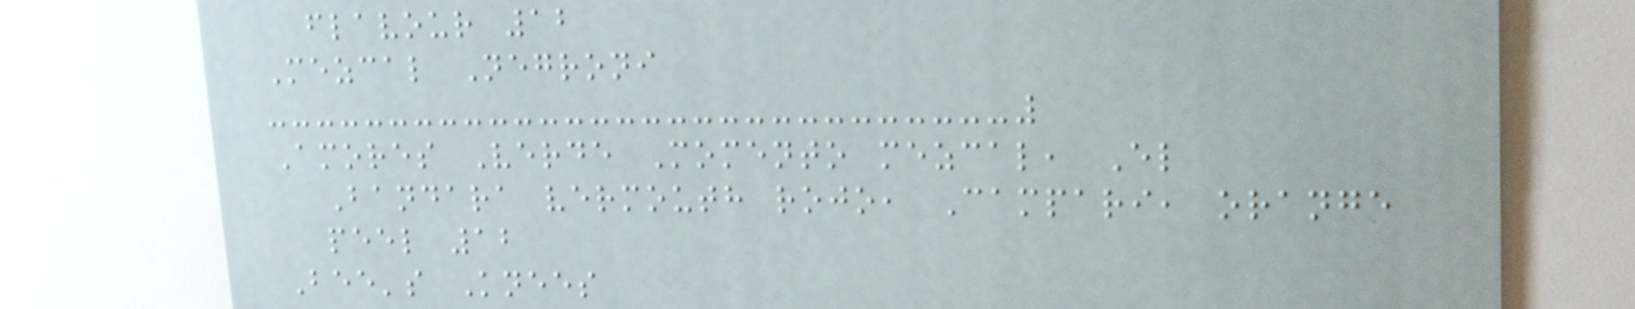flavour 12
Mezcal Negroni
Amores Verde Momento mezcal, El
Bandara vermouth rojo, Campari, orange
peel 12
Bee's Knees
